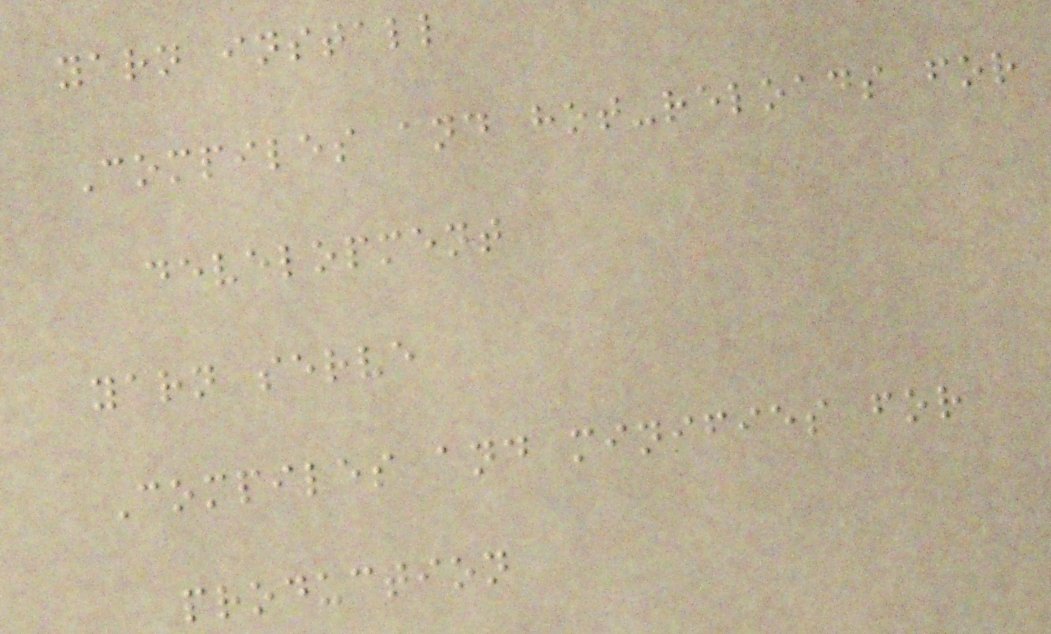yarn install
Compiles and hot-reloads for
development
yarn serve
Compiles and minifies for
production
